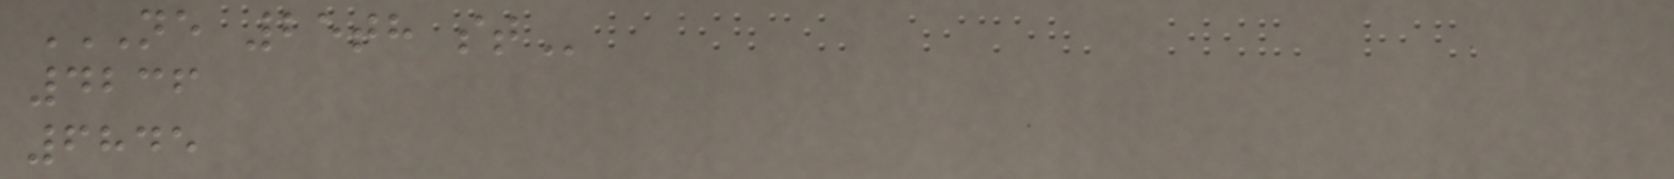NE 25TH ST
4236
6845
